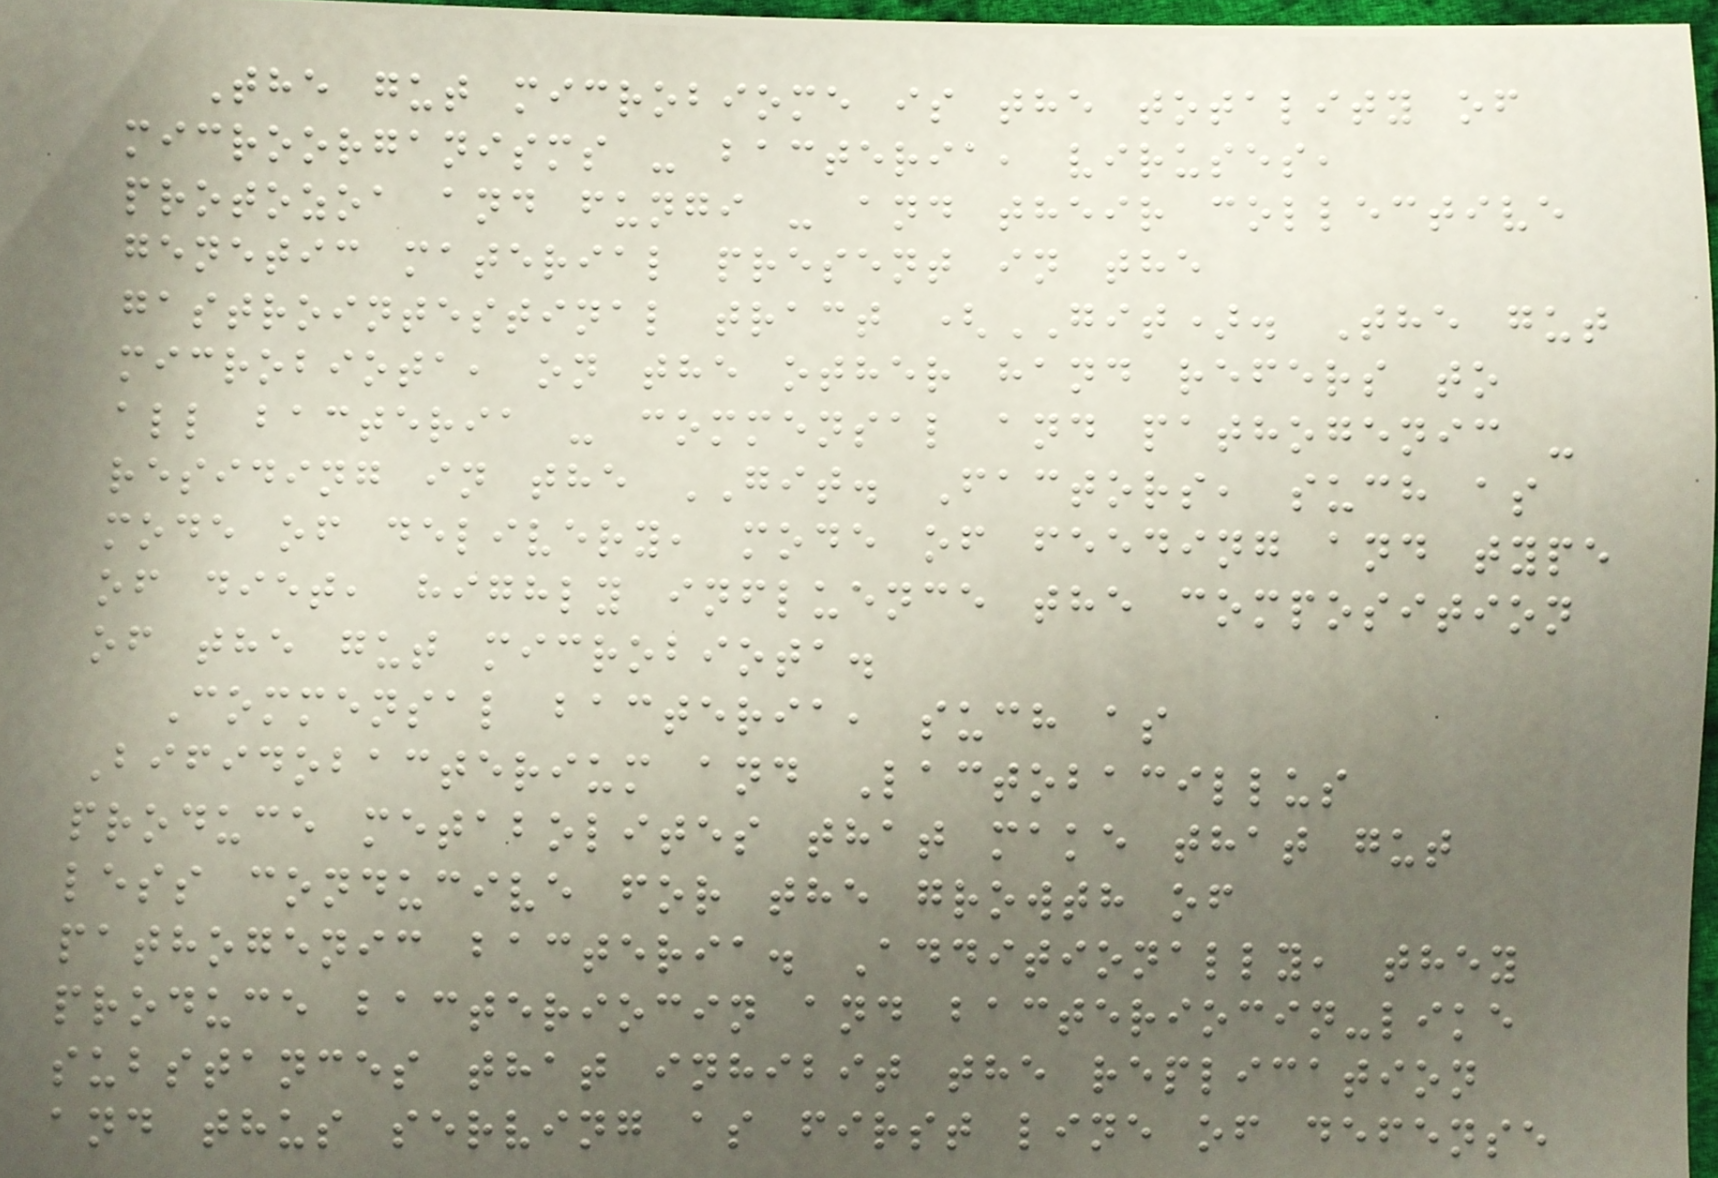The gut microbiome is the totality of
microorganisms - bacteria, viruses,
protozoa and fungi - and their collective
genetic material present in the
gastrointestinal tract (GIT). The gut
microbiota, on the other hand refers to
all bacteria - commensal and pathogenic -
residing in the GIT. Factors, such as
mode of delivery, mode of feeding and type
of diet, highly influence the composition
of the gut microbiota.
Commensal bacteria, such as
Bifidobacterium and Lactobacillus
produce metabolites that make that gut
less conducive for the growth of
pathogenic bacteria. Additionally, they
produce bacteriocin and bacteriocin-like
substances that inhibit the replication
and thus serving as first line of defense
